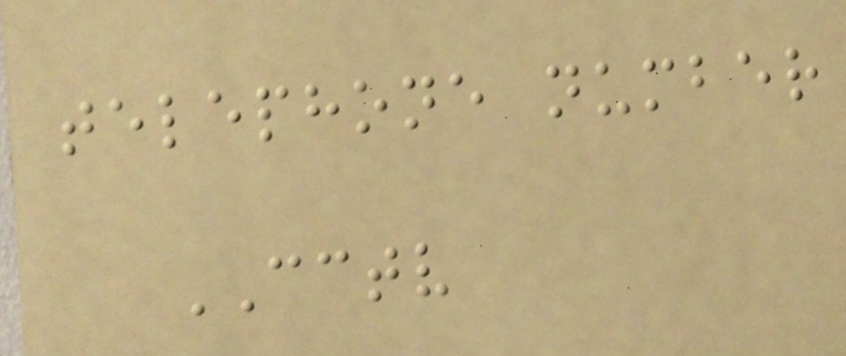telephone number
CCTV
